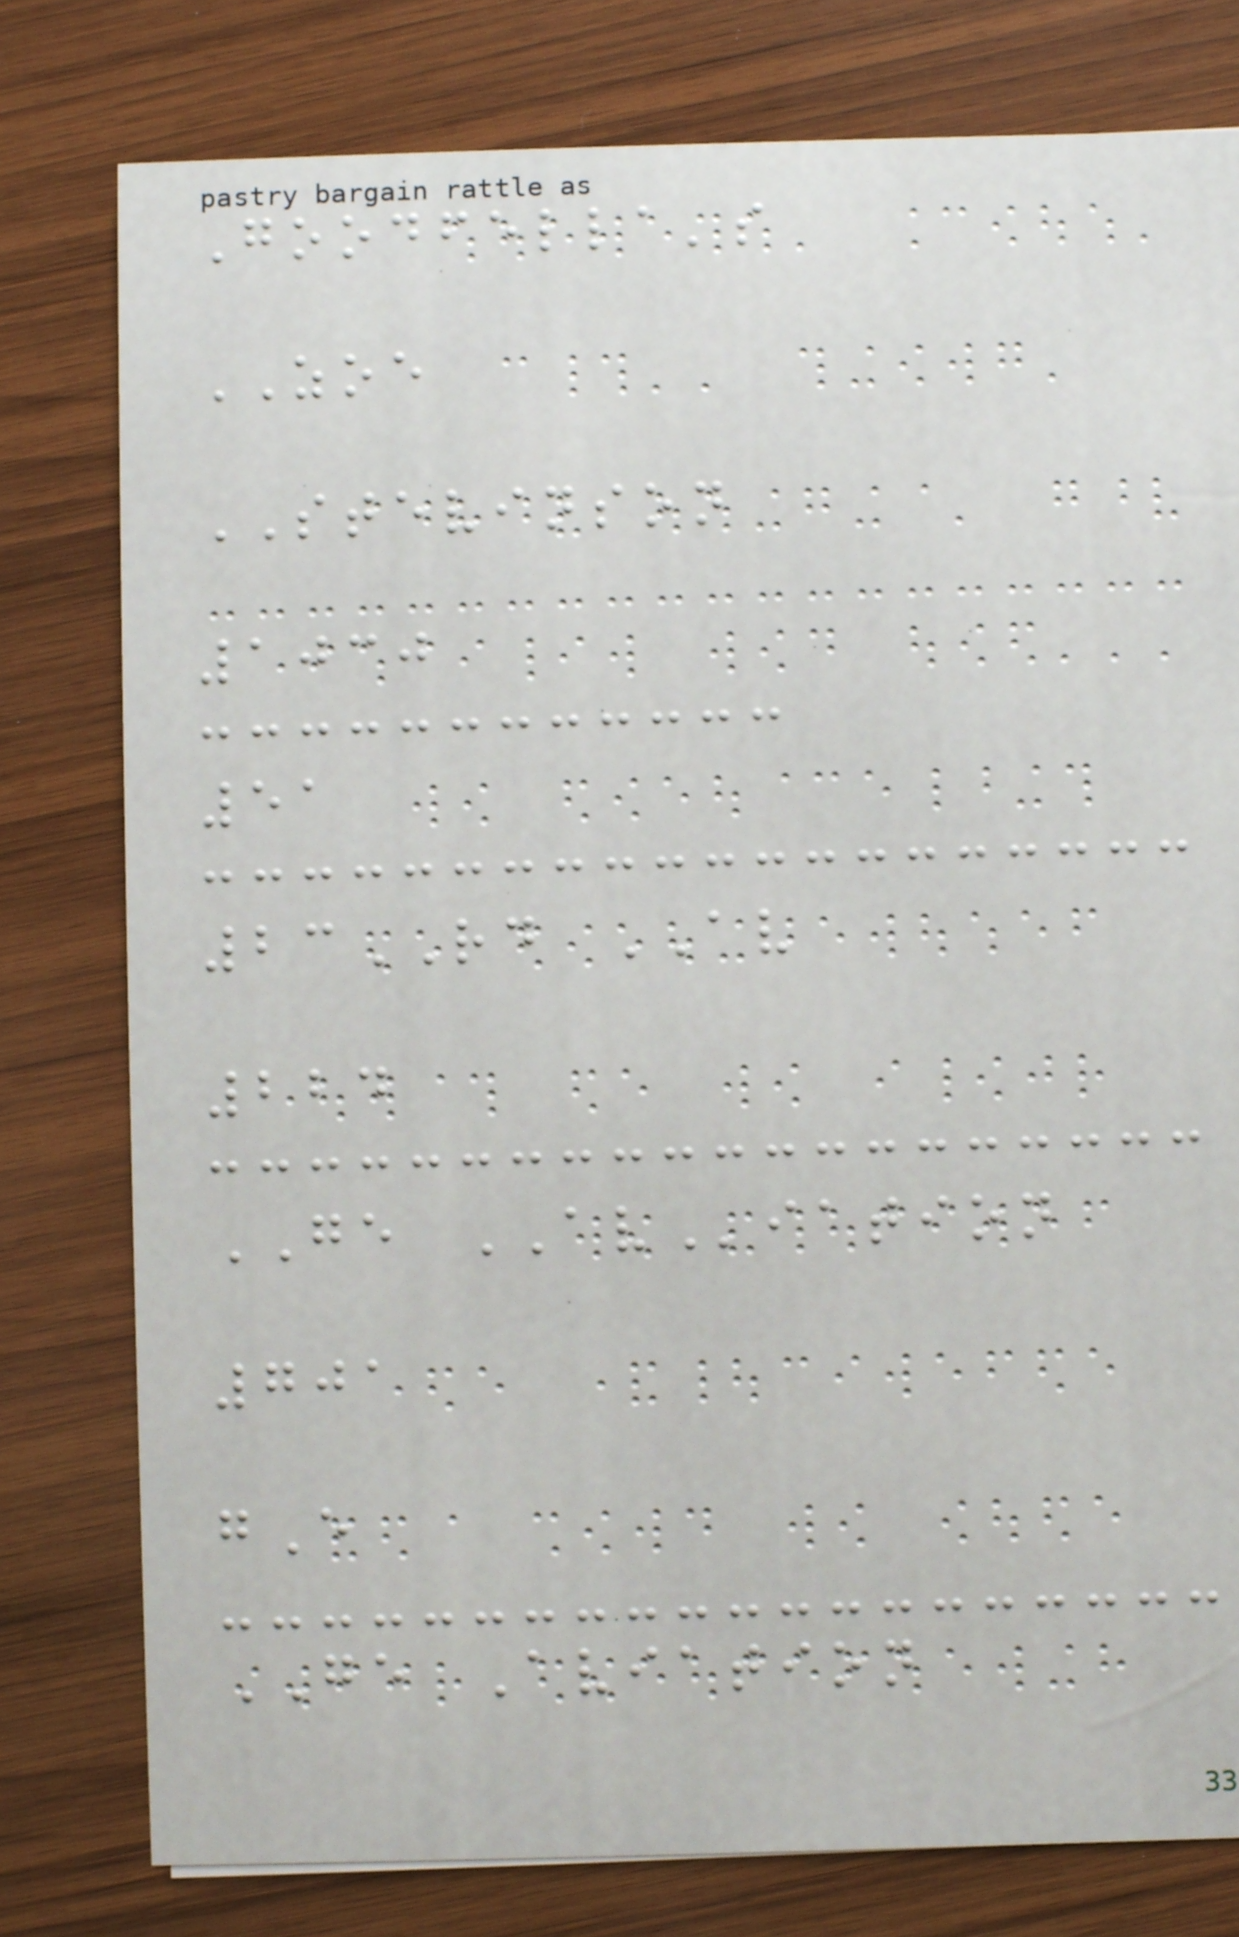Goodfella's
ZOE
STEVINSON
1030
51
23RD AV
224
GE AViation
701
gE
GE Aviation
